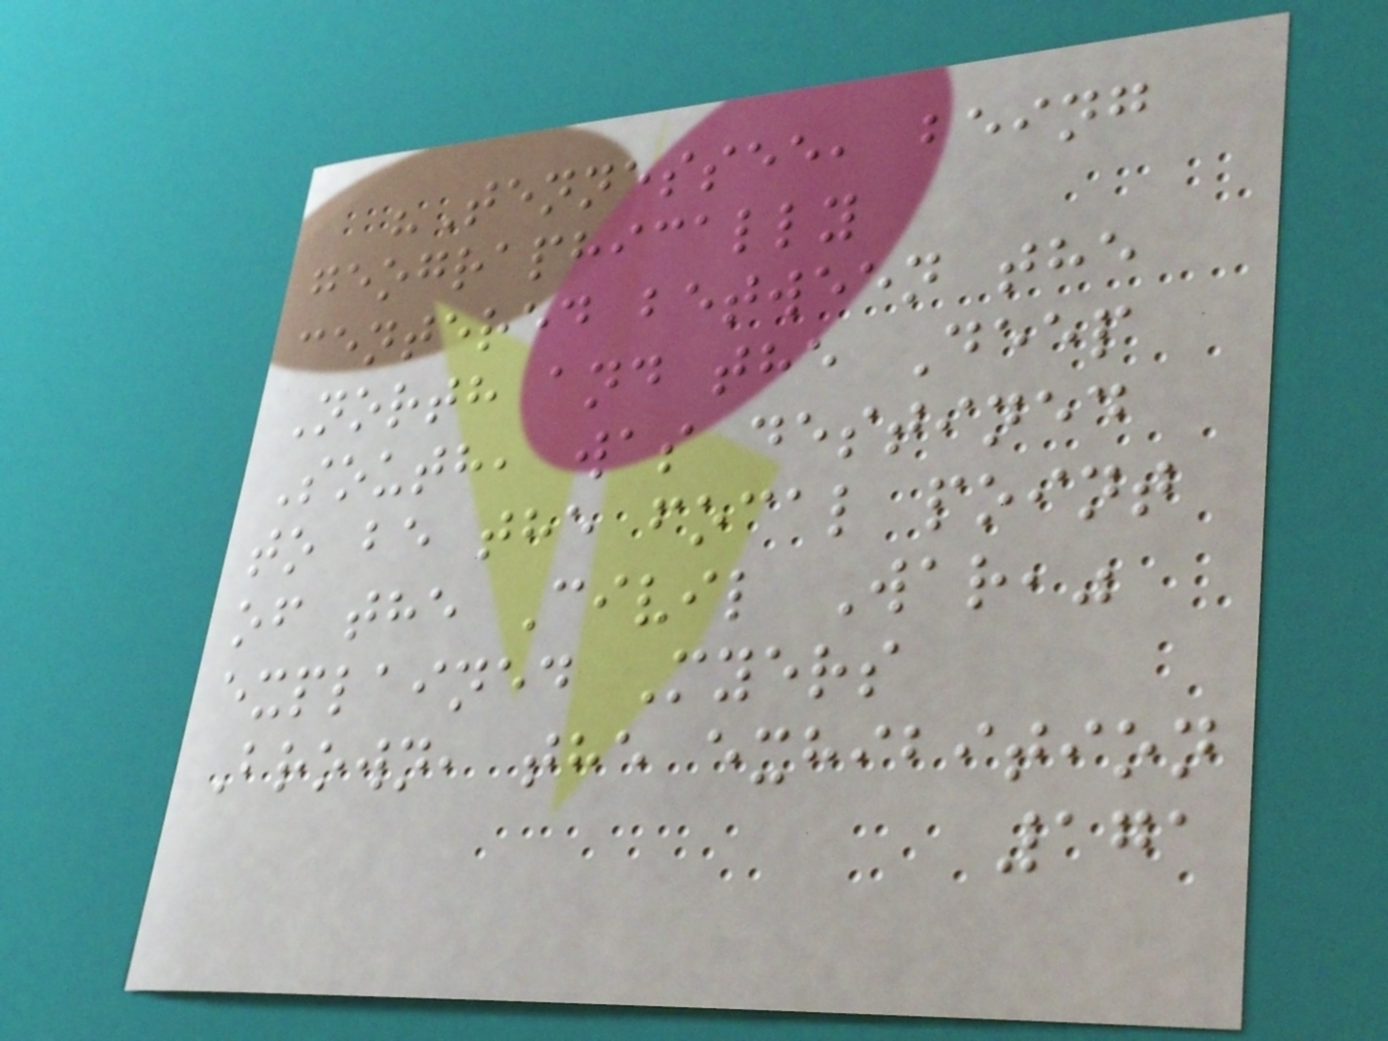"Tennessee, being
geographically
centered between the
North and the Deep
South, was destined
to be the focal point
of the Civil War,"
explained Myers
Brown, the exhibition
171
